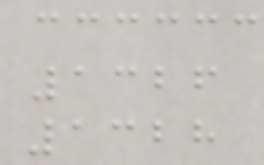1326
1328
